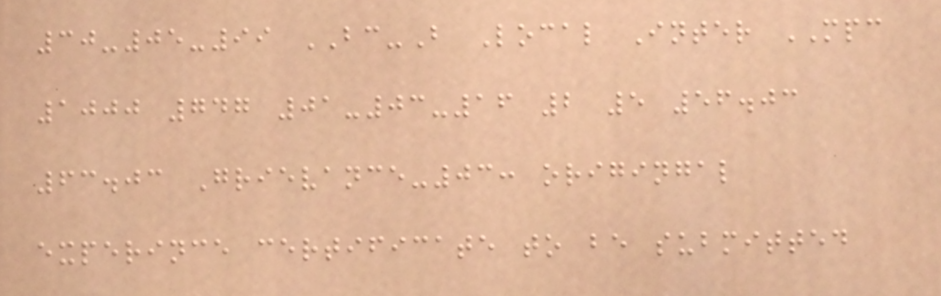30-05-99 BC-B Local Inter MPC
1000 747 01-03-16 2 5 56.03
63.03 Grievance-03: origingal
experince certificate to be submitted
